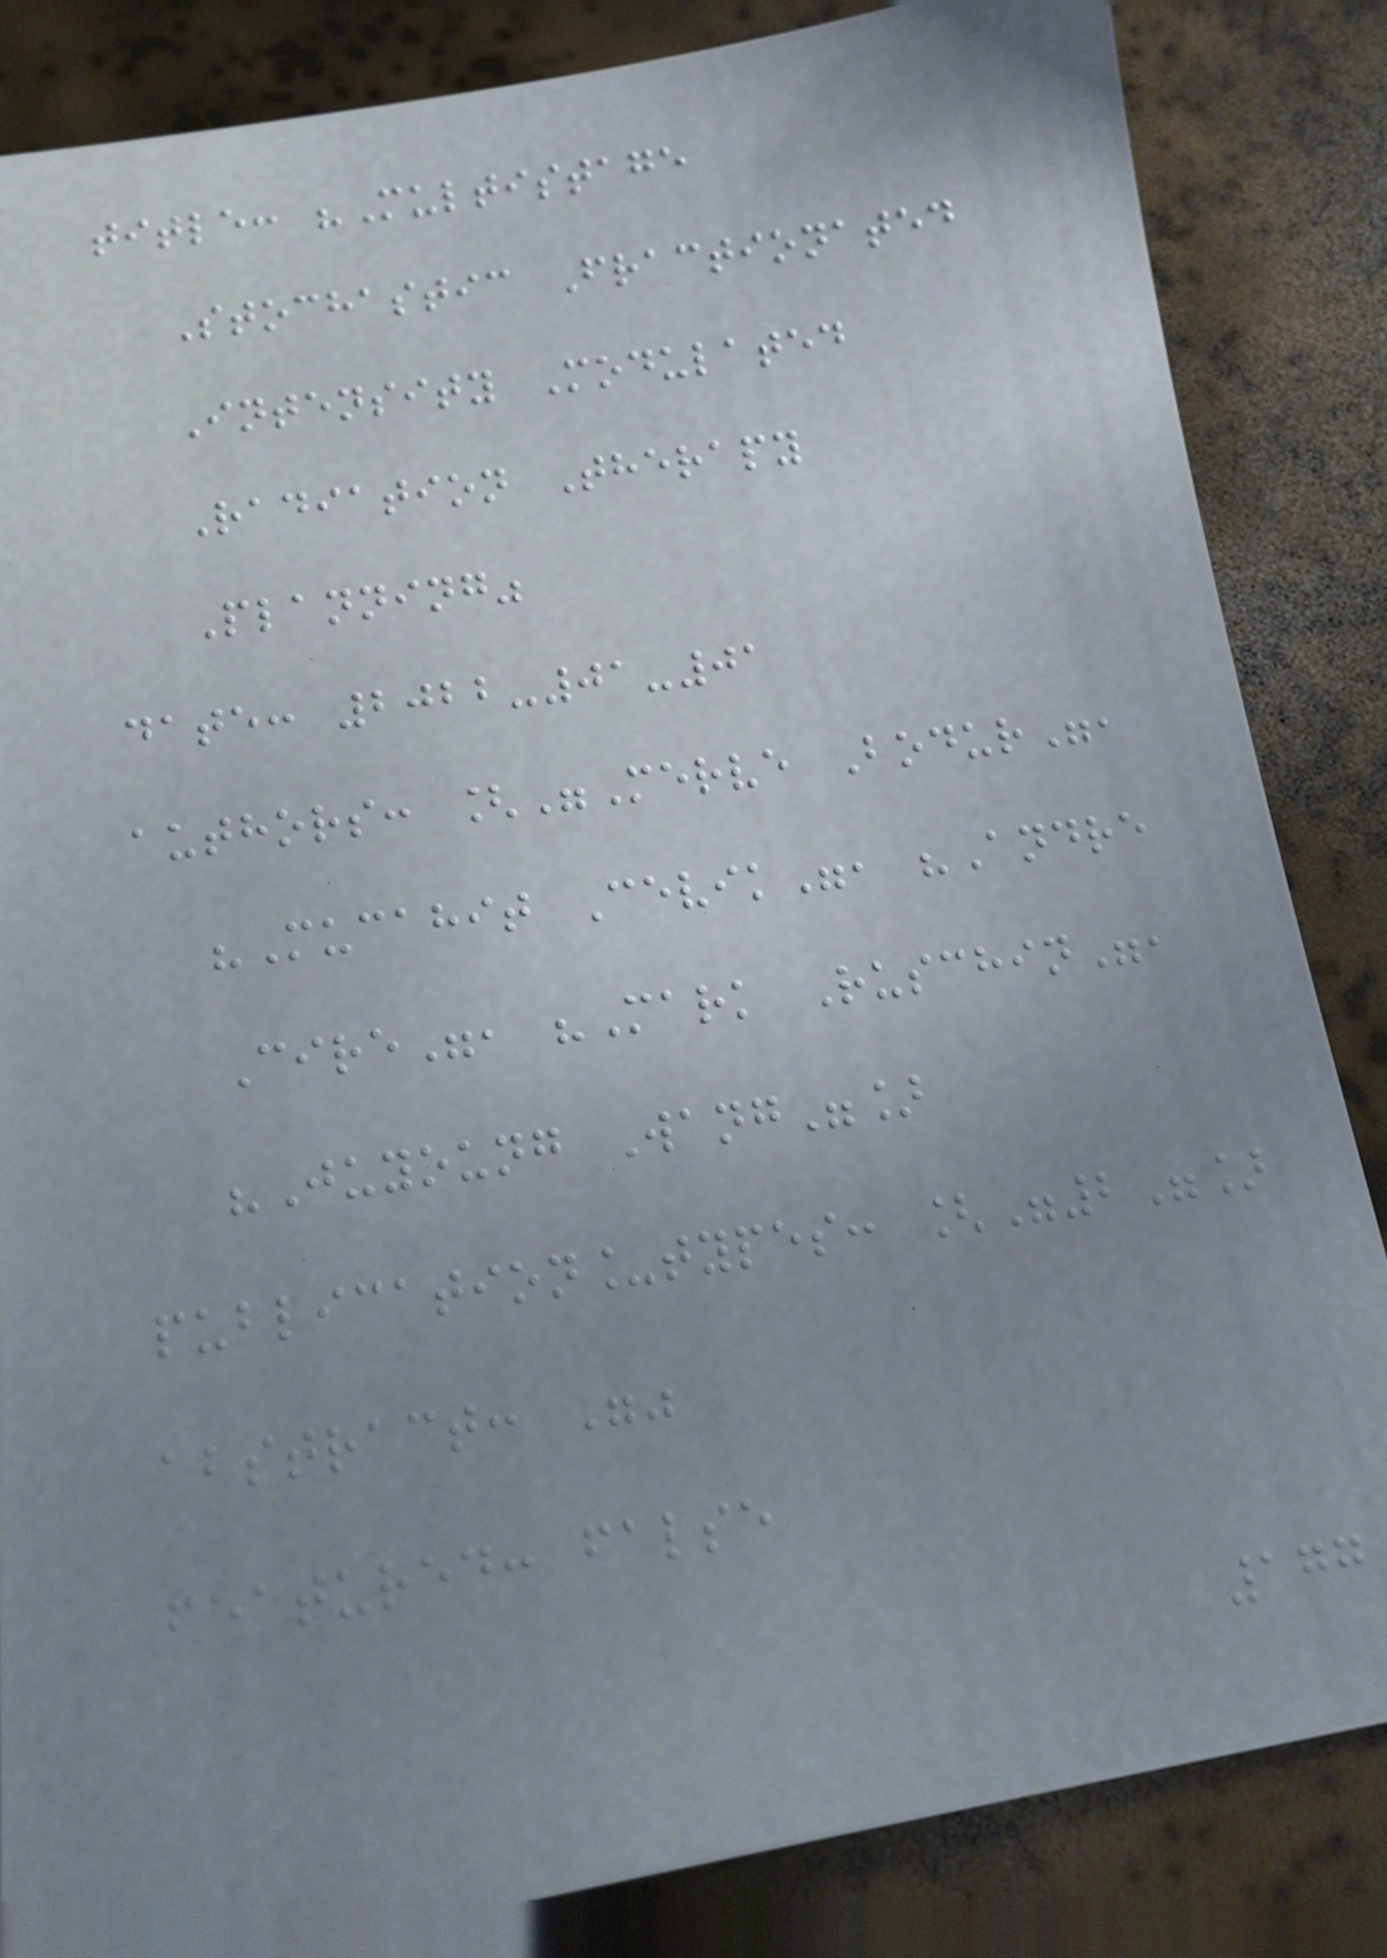title: "Multistage
Stochastic Fractionated
Intensity Modulated
Radiation Therapy
Planning"
date: 2022-01-01
authors: ["Merve Bodur",
"Mucahit Cevik", "Andre
Cire", "Mark Ruschin",
"Juyoung Wang"]
publication_types: ["2"]
abstract: ""
featured: false
177
